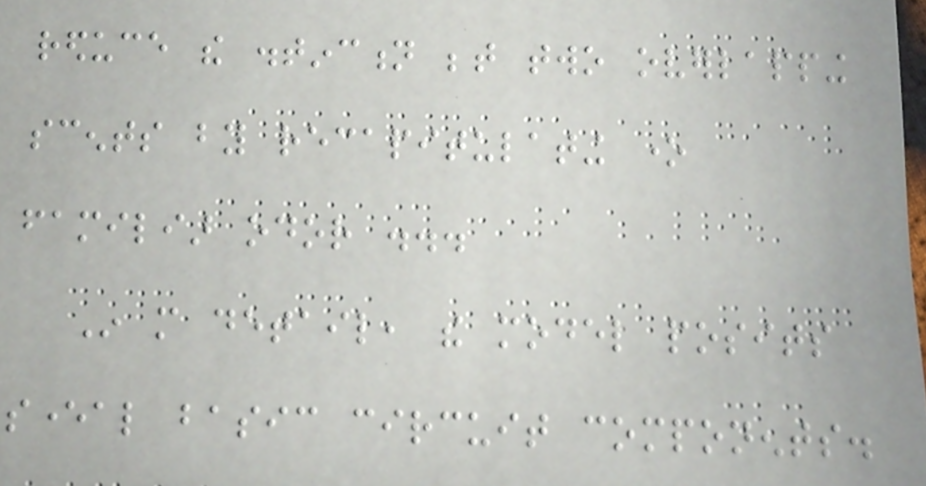reduce the distinction between two overlapping
scents by recapitulating one
familiar odor ...
In more detail, the model posits
several basic circuit components.
